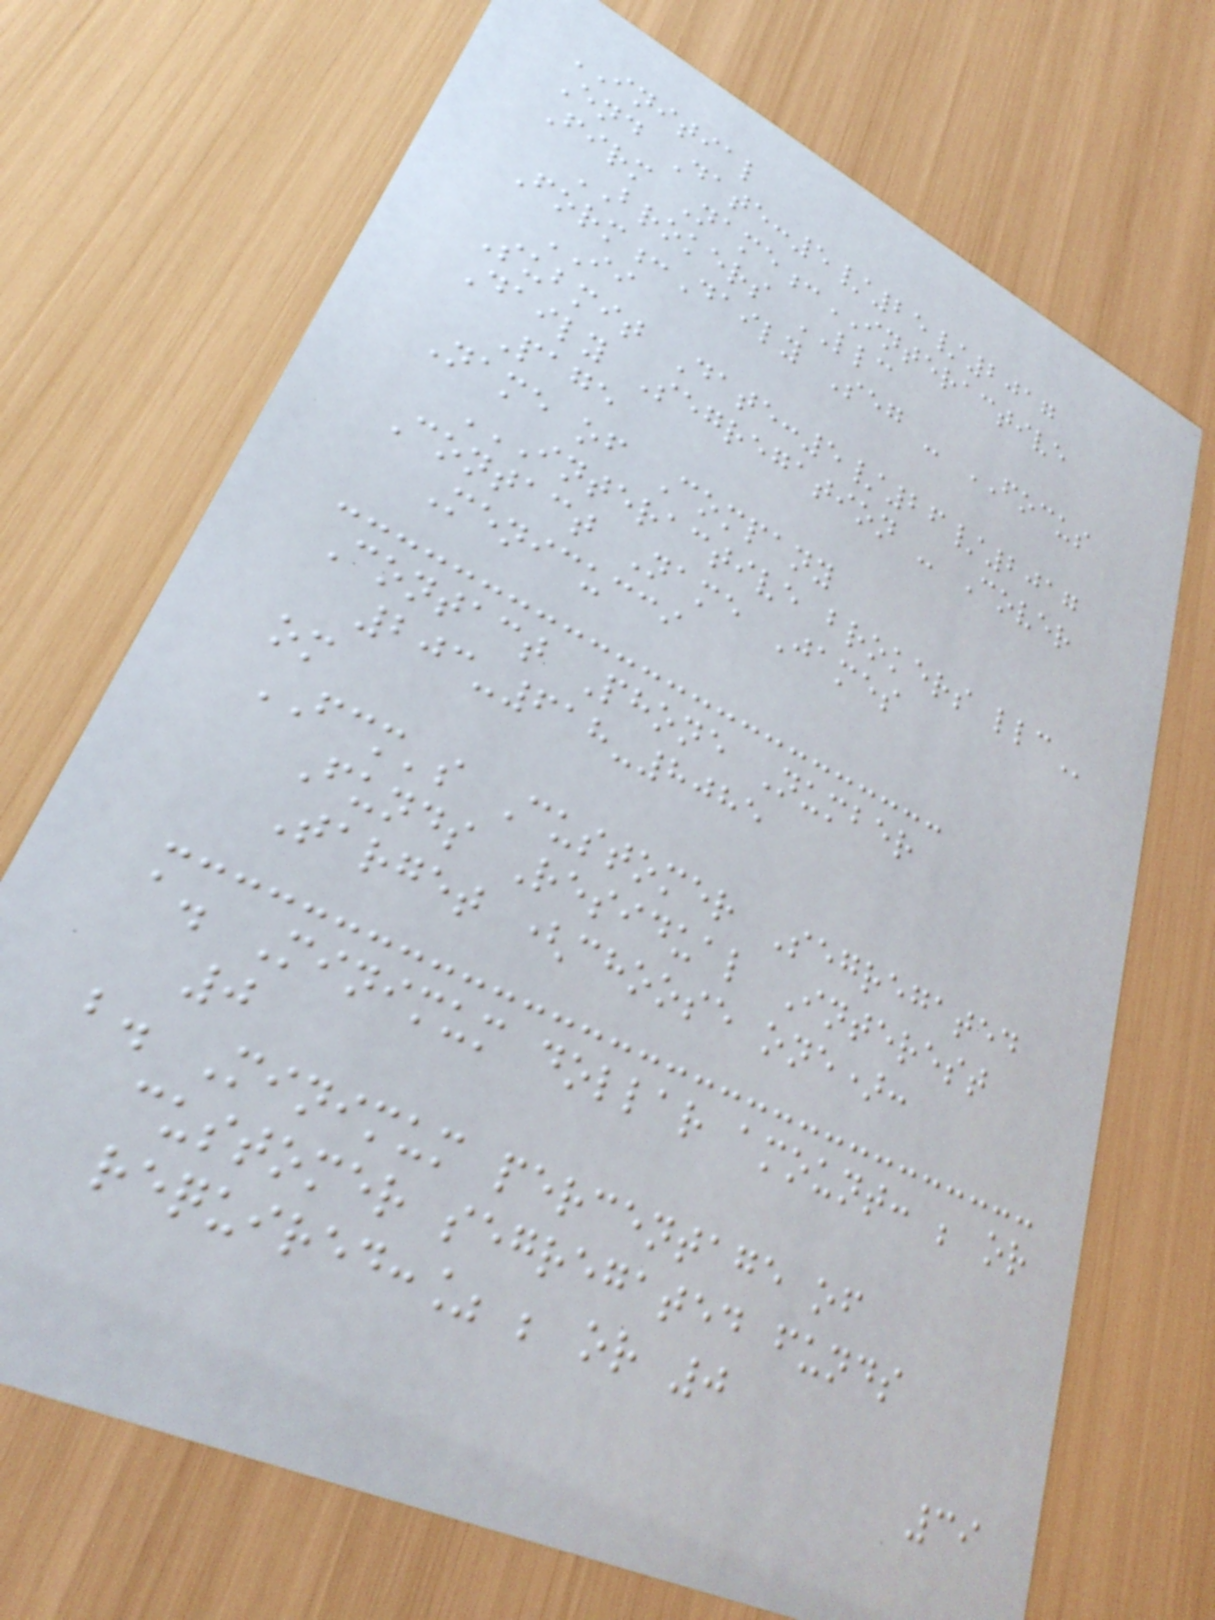INITIAL
End Date:5/25/2017
Firm Name:INTERACTIVE
BROKERS LLC
Form:Daily Seg - FOCUS
II
Submit Date:5/26/2017
Daily Segregation - Cover
Page
Name of Company
INTERACTIVE BROKERS LLC
Contact Name James
Menicucci
Contact Phone Number
203-618-8085
om
FCM's Customer Segregated
Funds Residual Interest
Target (choose one):
a. Minimum dollar amount: ; or
0
b. Minimum percentage of
customer segregated funds
required:% ; or 0
39
